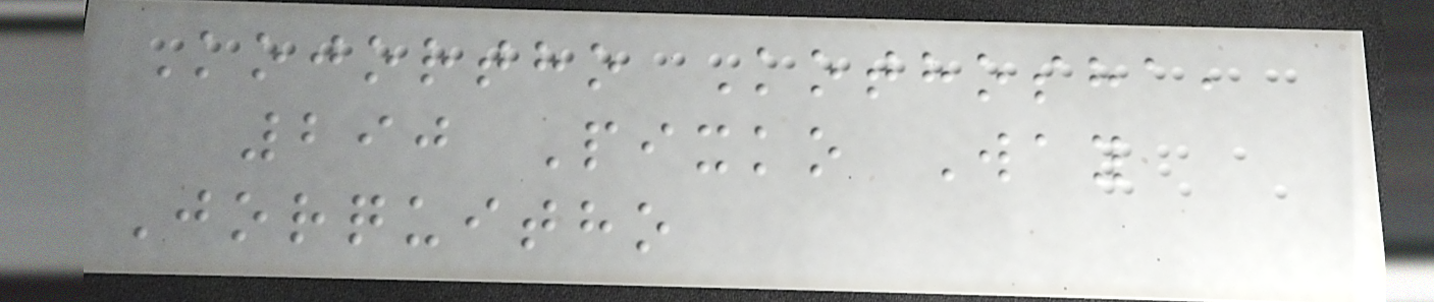Kojortho Kothosha,
290 Pixko Way
Jorquitho
